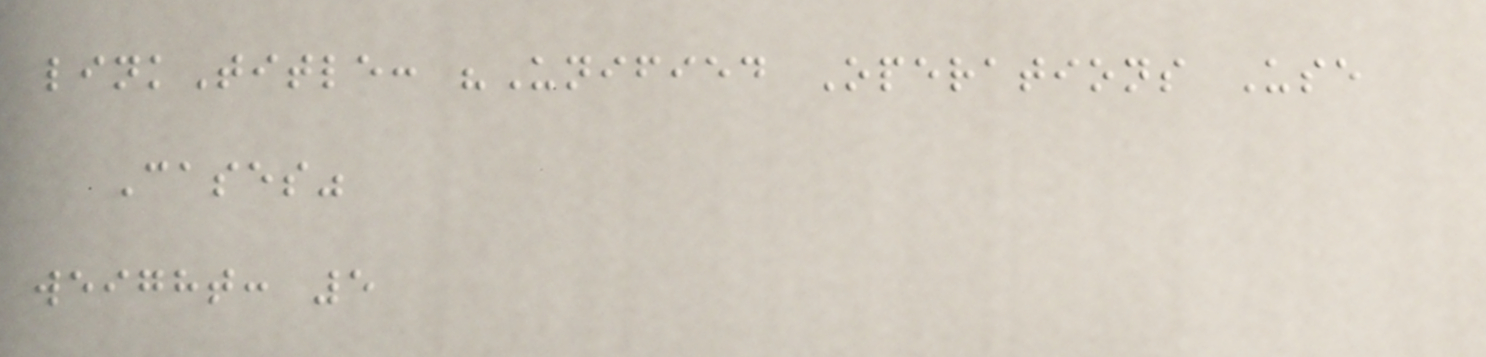linkTitle: "Unified Operations Use
Cases"
weight: 5
